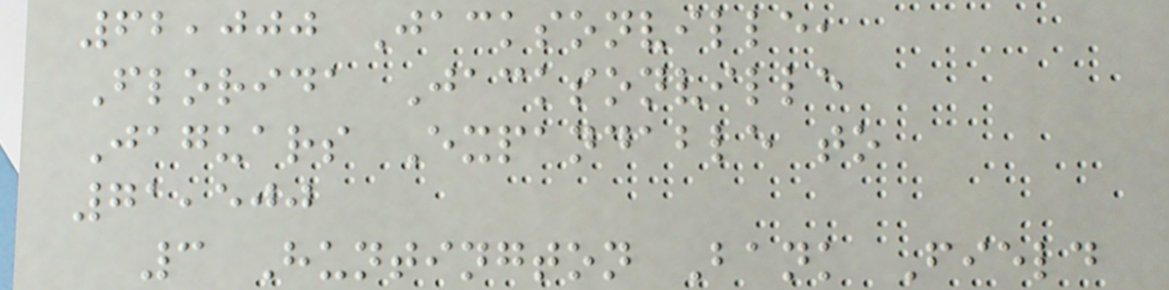62,000 Jacksonville,
Florida Jacksonville
Jaguars Expandable to
71,500
3 Huntington Bank Field
